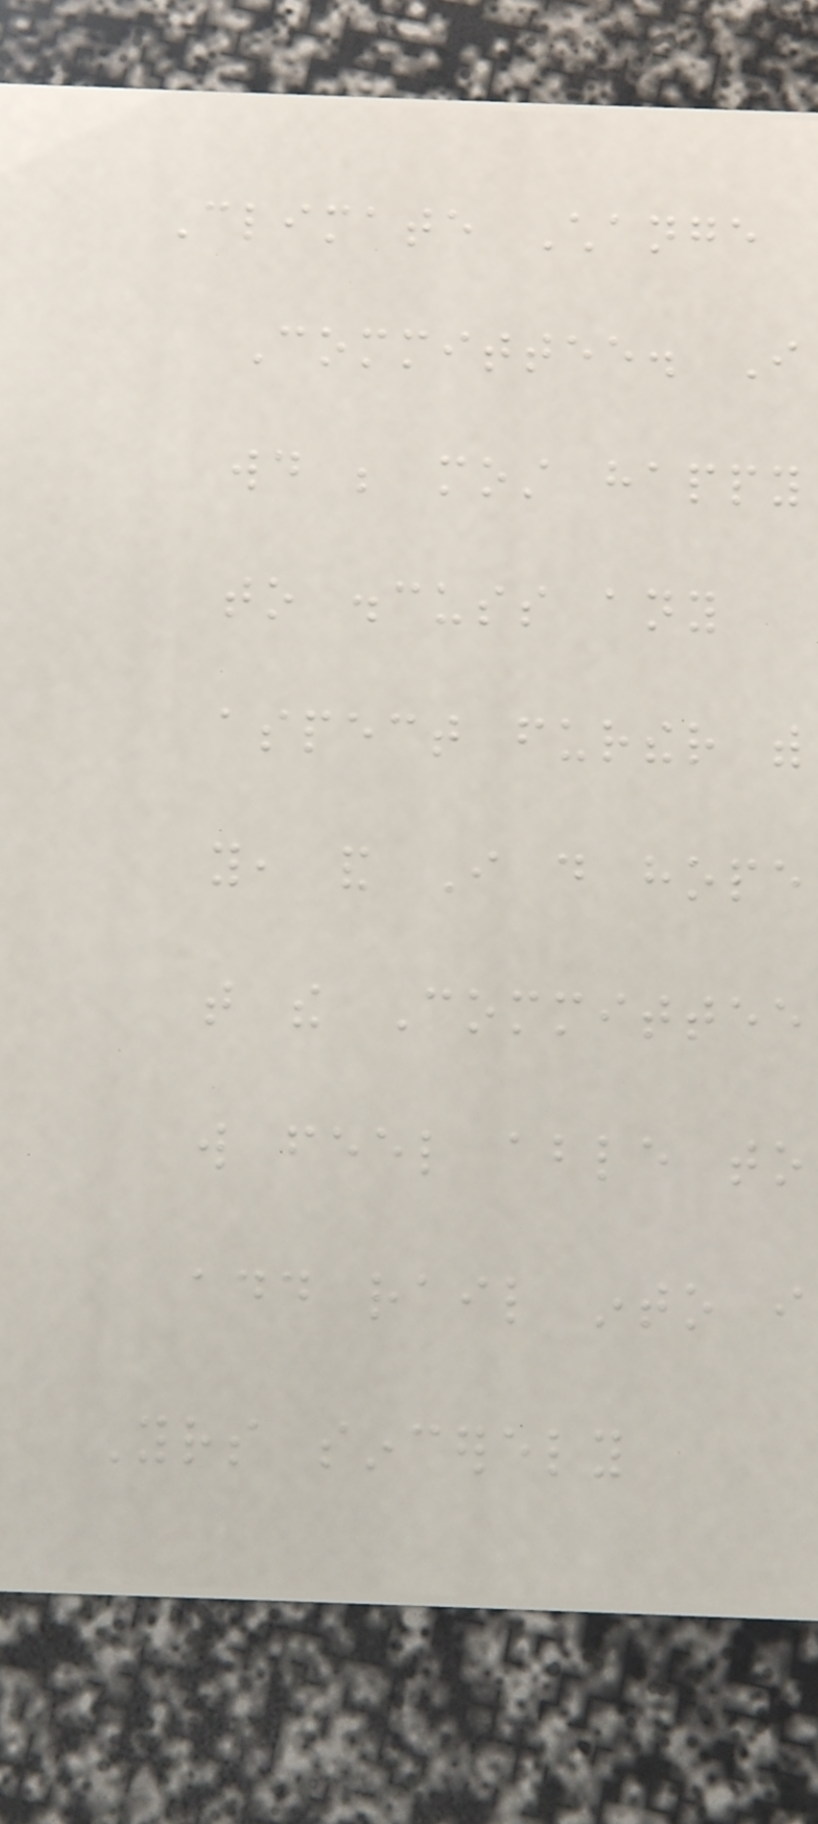Climate Change
Committee. I
would be most happy
to discuss any
aspect further with
you, and I do hope
that the Committee
will feel able to
add rail into i
Yours sincerely
